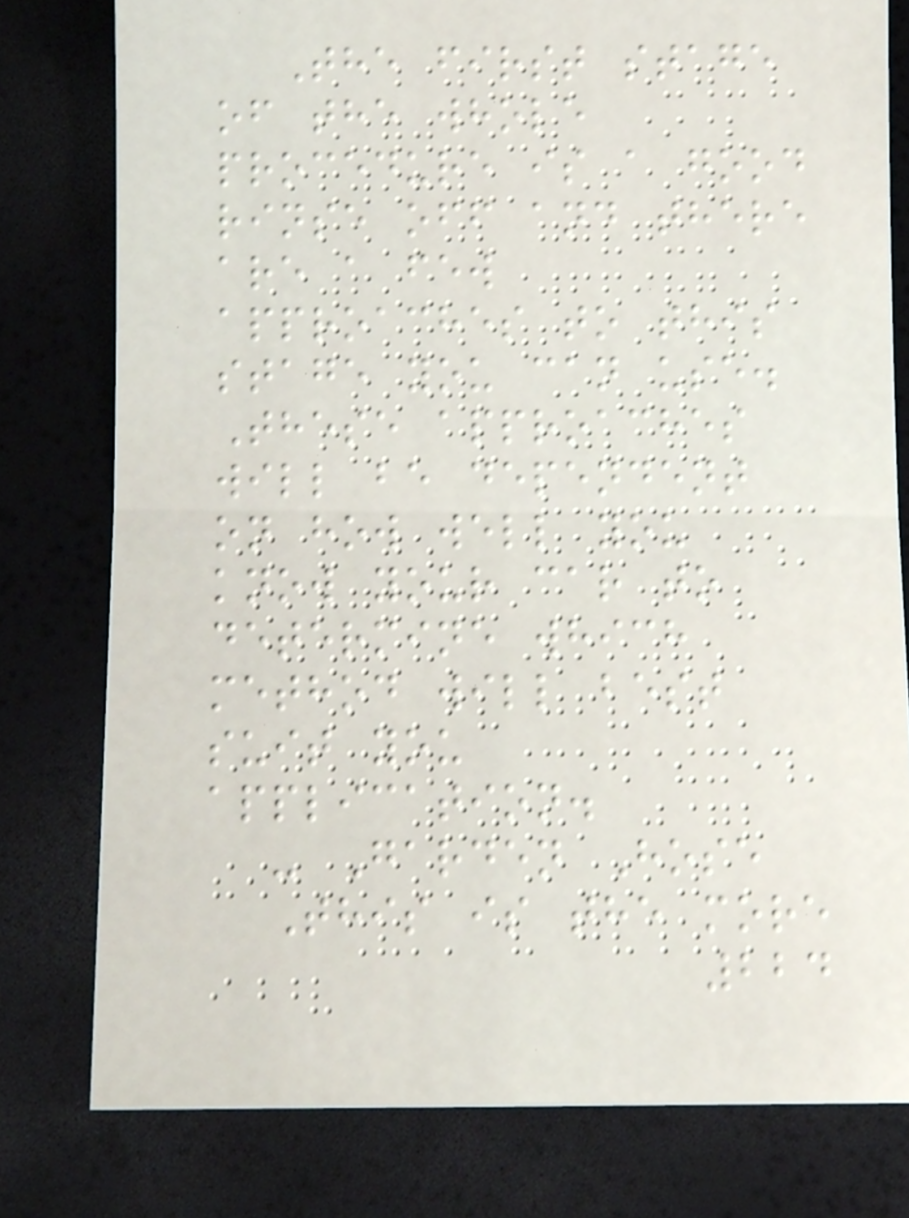The first stage
of the whole
procedure is a good
rinse off and there
are a few
approaches to this
stage you can use.
These approaches
will be dependent
on how well you
know your car to
determine which
method will best
suit you
application.
- Garden Hose
This is the more
224
